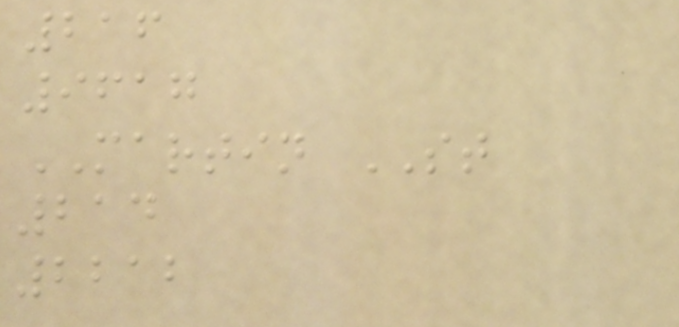216
9617
MARTIN ST
214
2212
